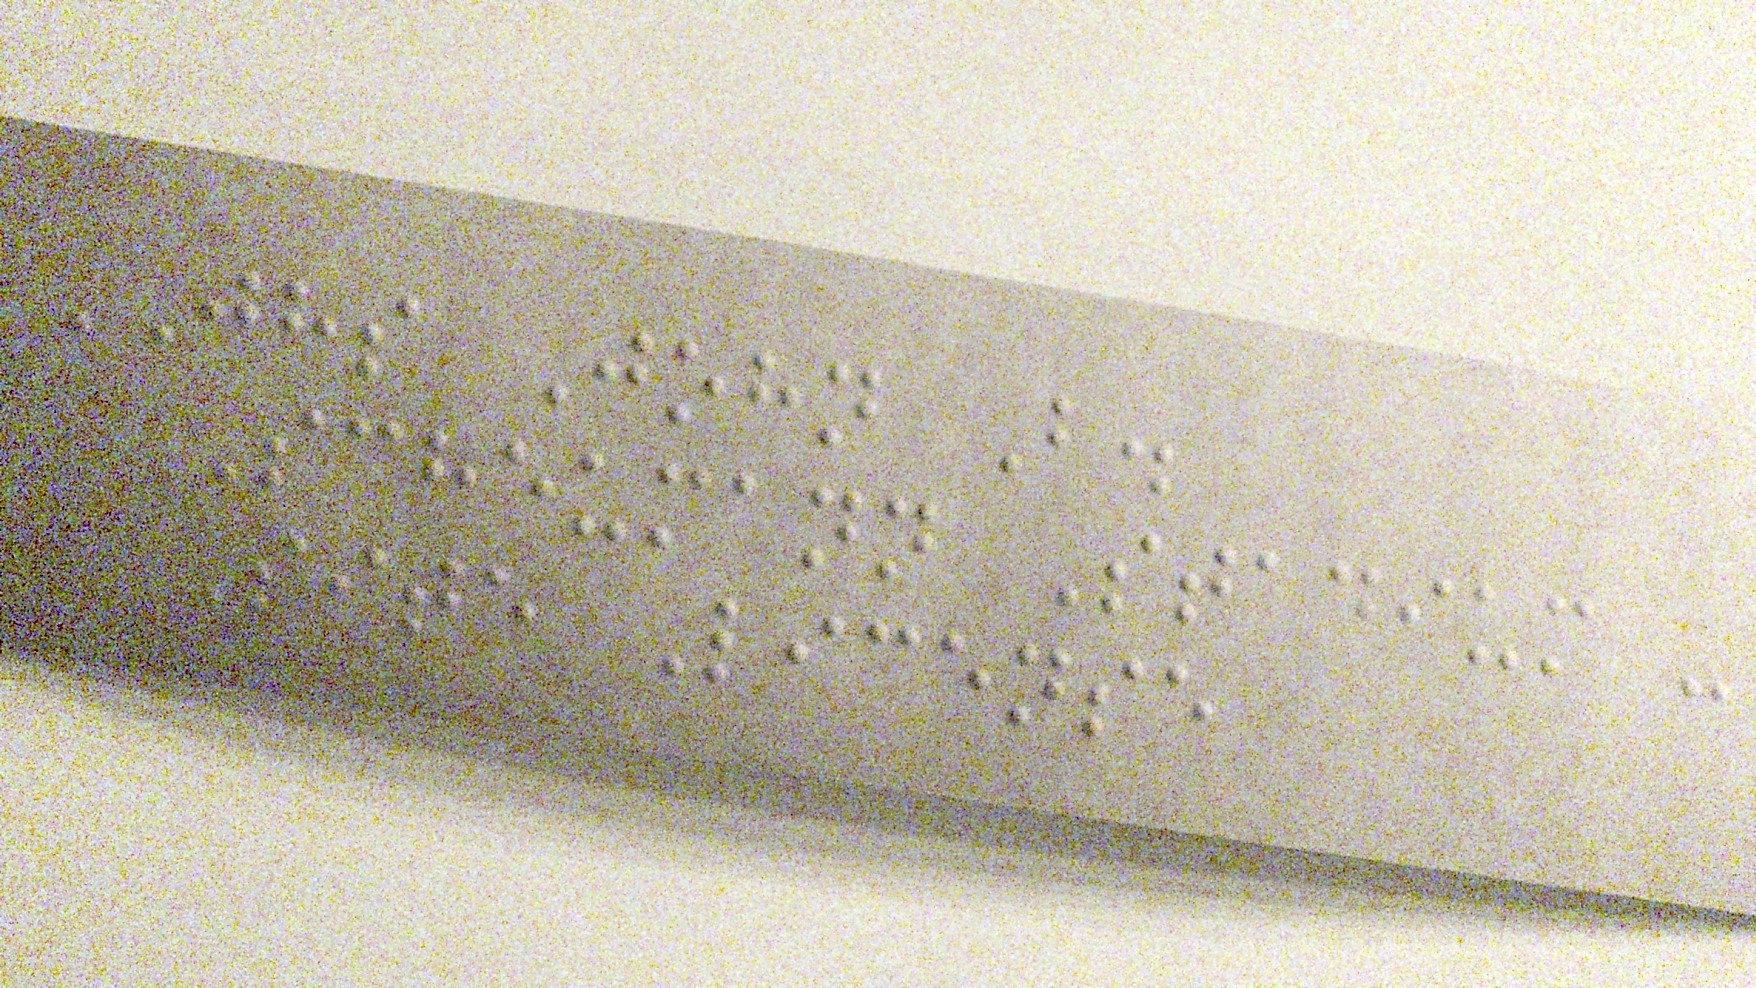JHS John B.
Scheumann Stadium -
Site License
